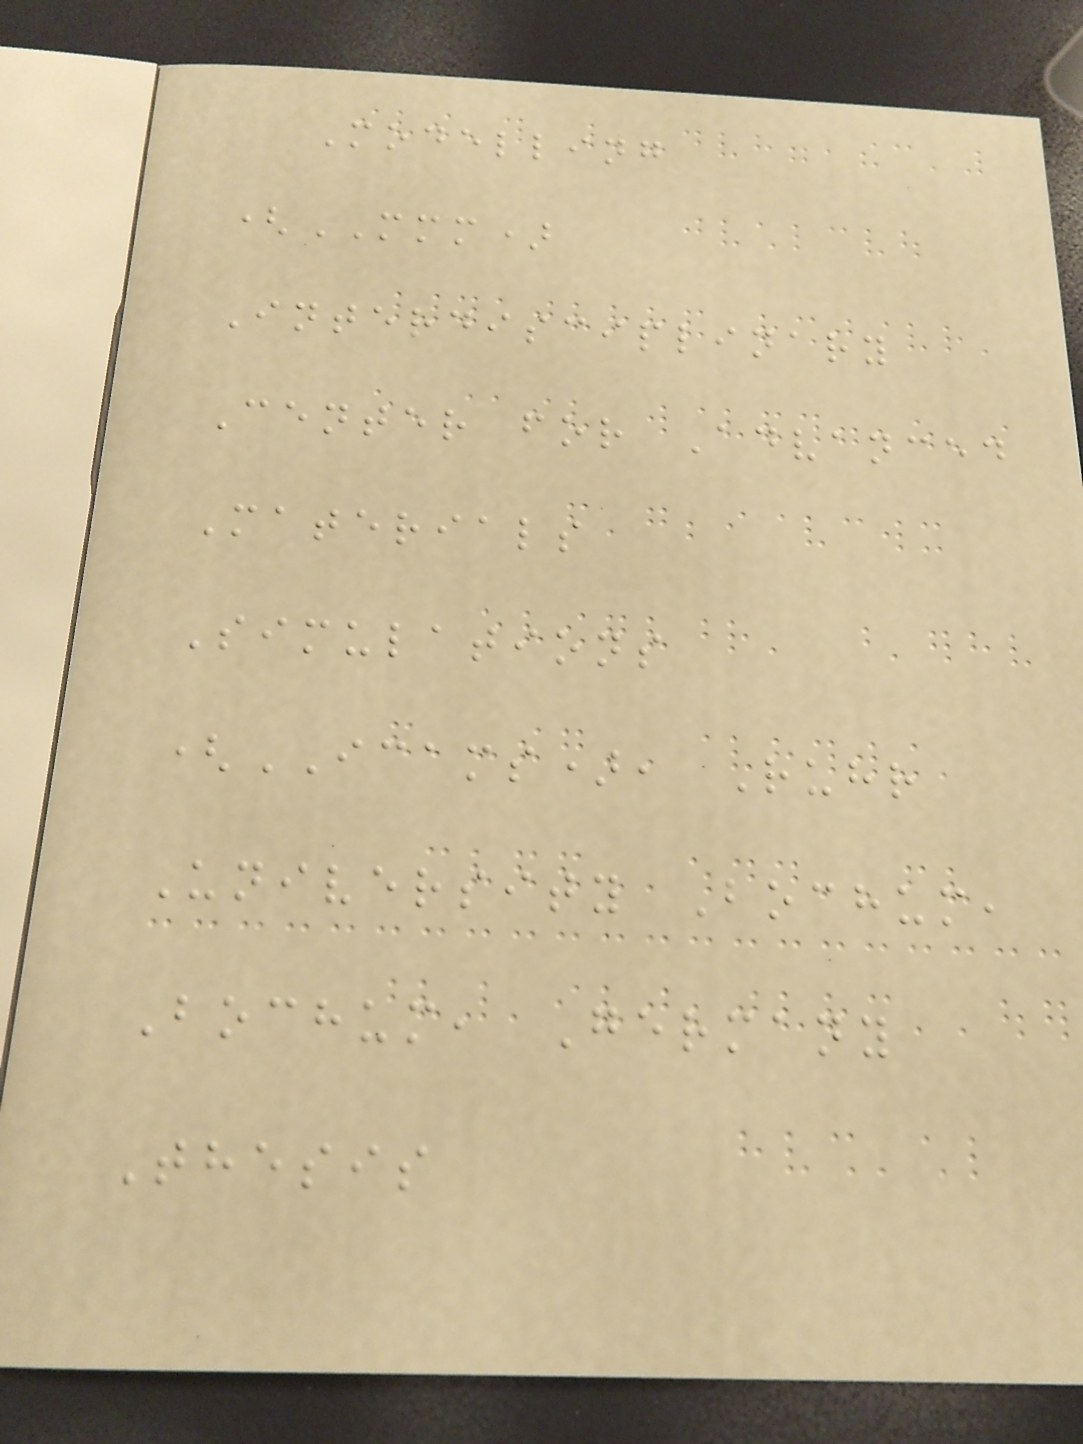Modelling
(MMM)
Interdisciplinary
Center for Advanced
Materials
Simulations
(ICAMS), Ruhr
University Bochum,
Bochum, Germany
Thesis
